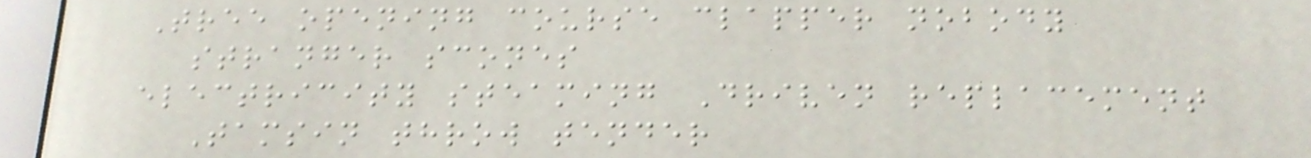Tree opening course clapper nobody
stranger scones
electricity steaming Driven replacement
Tamsin throw tender
